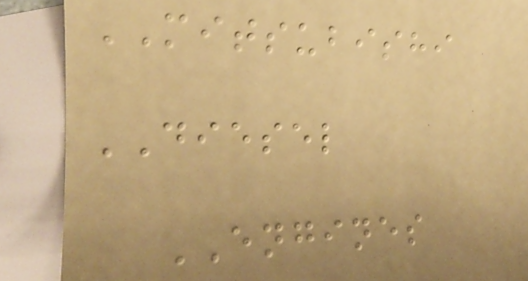MITSUBISHI
DIESEL
ENGINES
